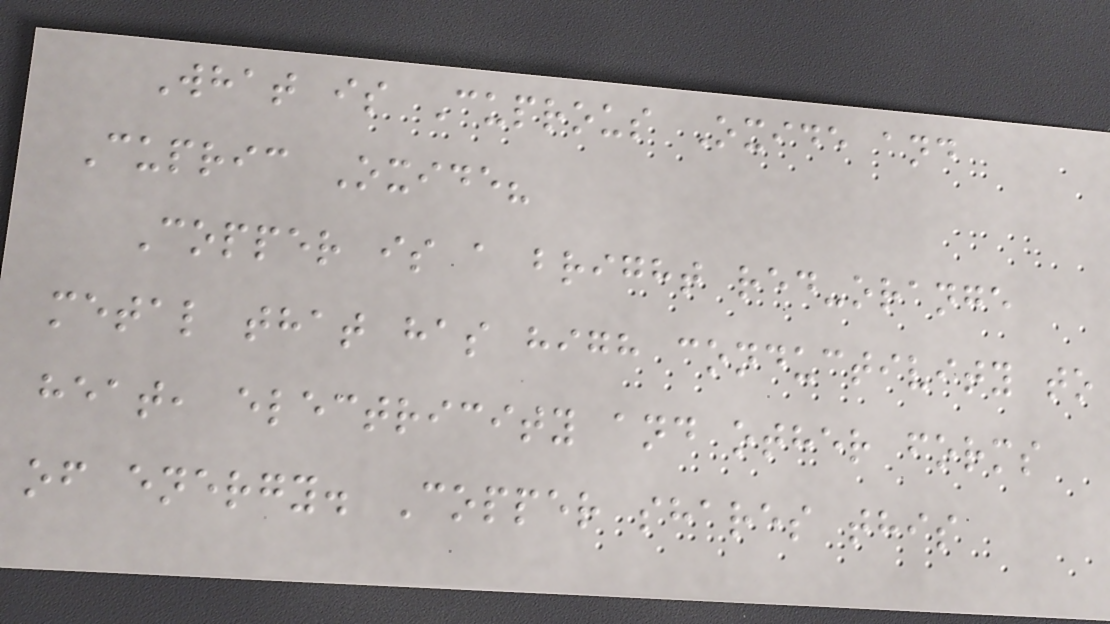What is Cuprous Oxide and
Cupric Oxide?
Copper is a bright red-orange
metal that has high conductivity to
heat, electricity and other forms
of energy. Copper shares this
